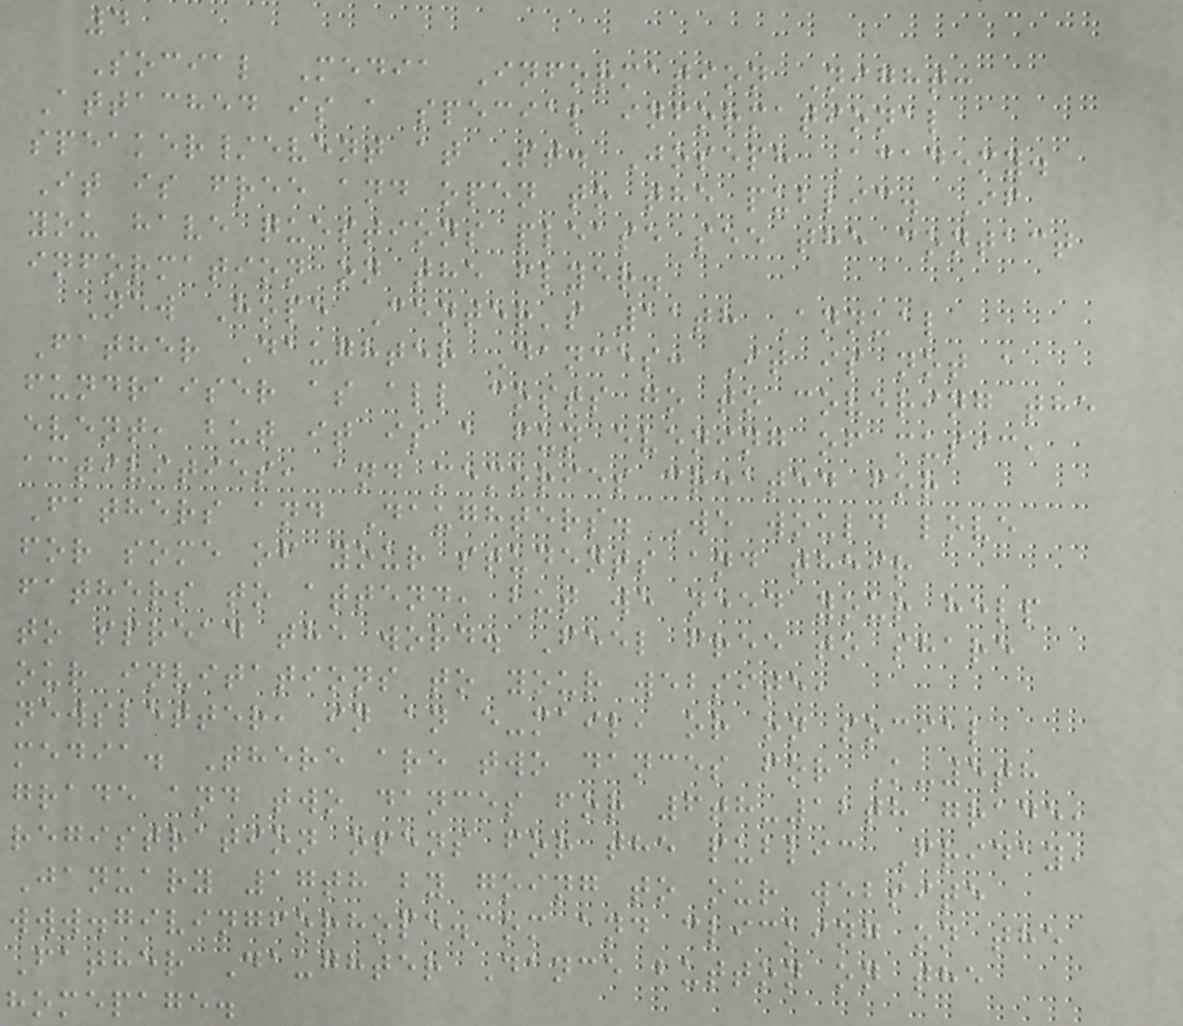4
Social Media Information Night:
Attached is a special informational
speaker/event at St. Joseph Academy.
It is free and open to the public. If
you have questions please see the contact
information on the flyer.
New Hope Center's 11th Annual
Father Daughter Dances: It is not a
fundraiser as all costs go to covering the
event, but it is a fun evening of music,
activities, and memories created for
Fathers and Daughters. We would love
for some of your students and their
fathers to attend, but we need your help
to spread the word. Feel free to share
our invitations to your website,
newsletter, in an e-mail, or on social
media. There are two dances for K-5th
grade and two dances for 6th-12th grade,
registration opens for the public Friday,
January 17th by going to our website
www.givingforhope.com and clicking on the
Father Daughter Dance button on the
homepage.
